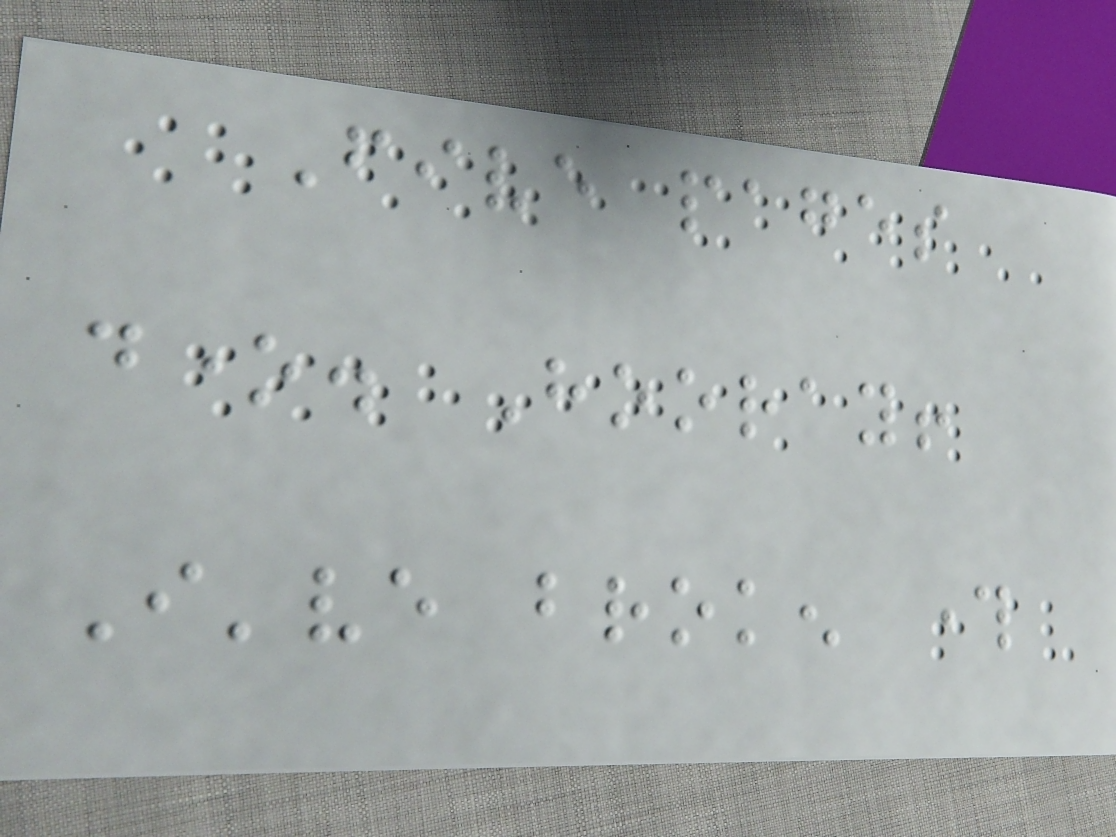Five pages
done. Hooray!
I've broken through
